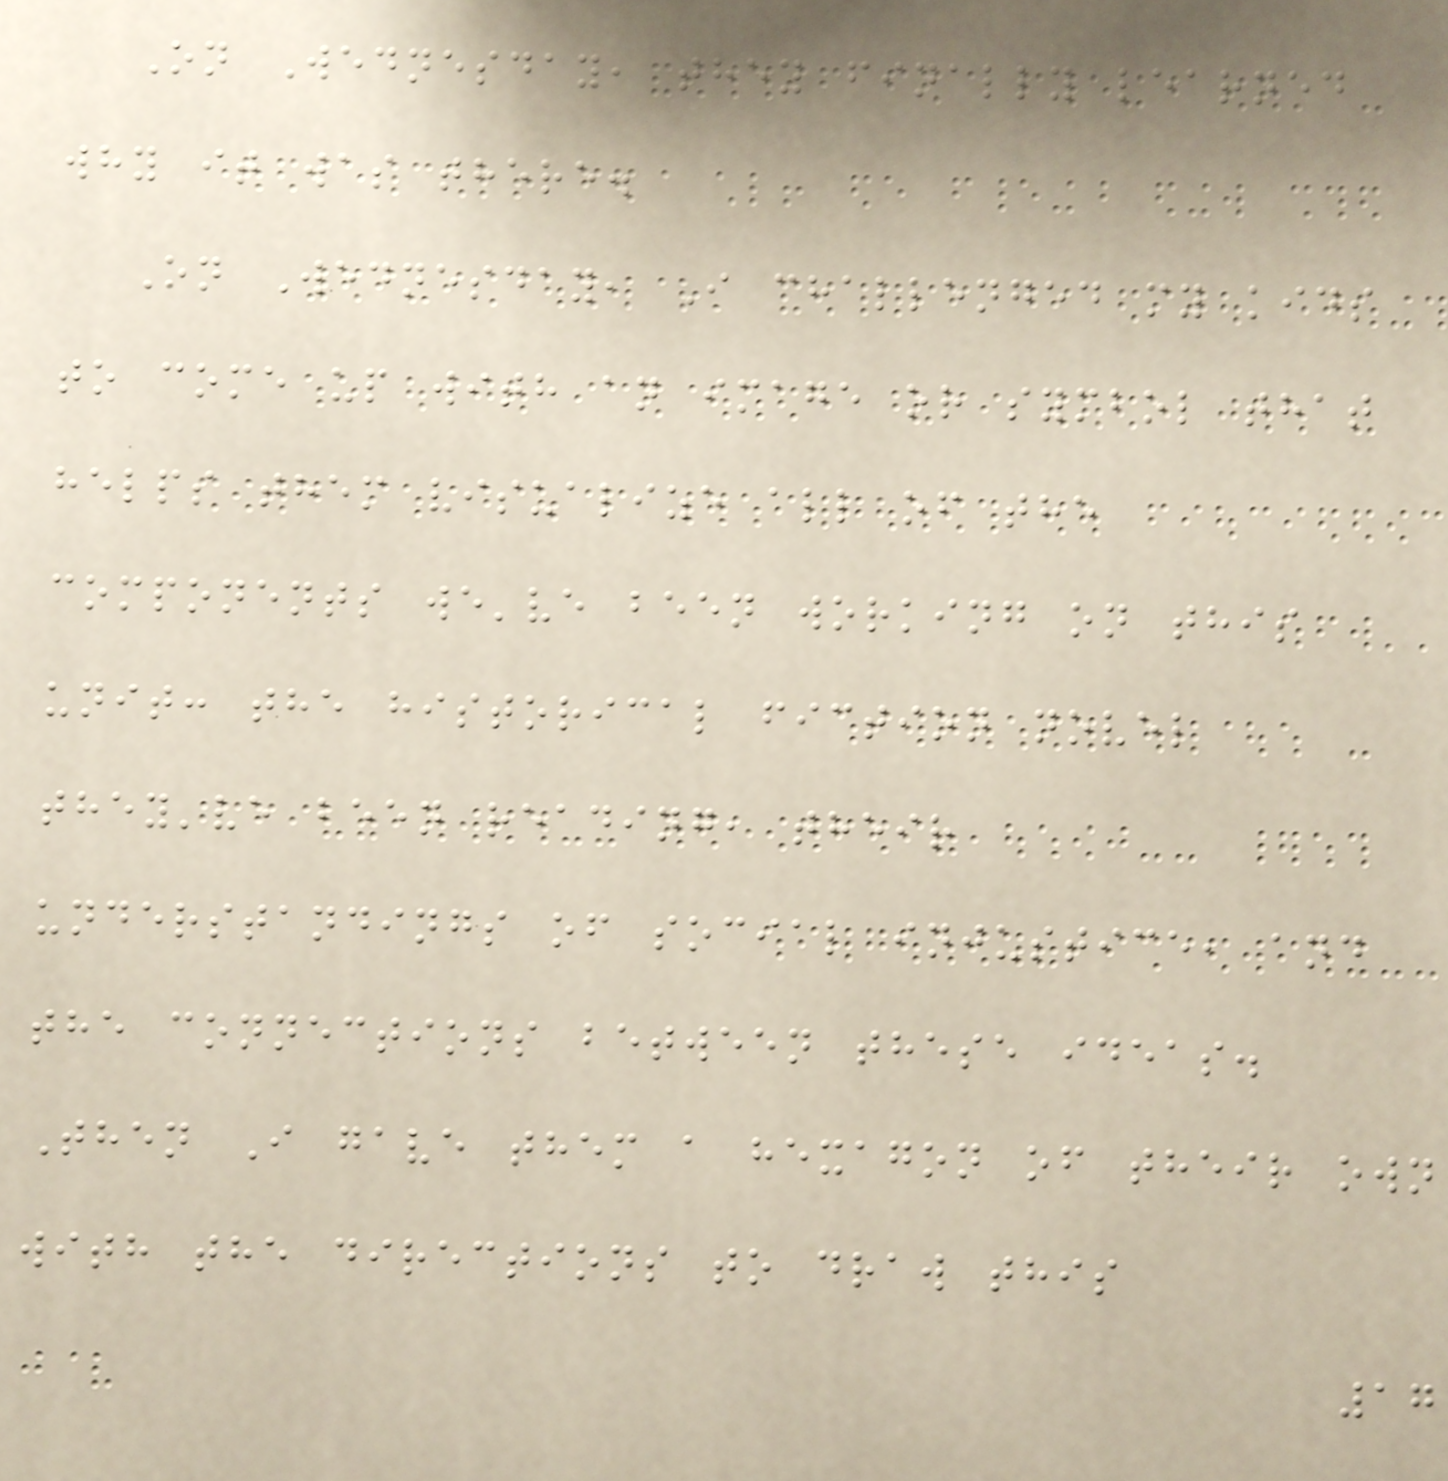On Wednesday, they finally learned
why it was there.
On Wednesday, I challenged my kids
to come up with an image or symbol that
helps them visualize all of the
components we've been working on this
unit: the historical fiction novel
they've been reading, their
understandings of social injustice, and
the connections between these ideas.
Then I gave them a hexagon of their own
with the directions to draw this
17
